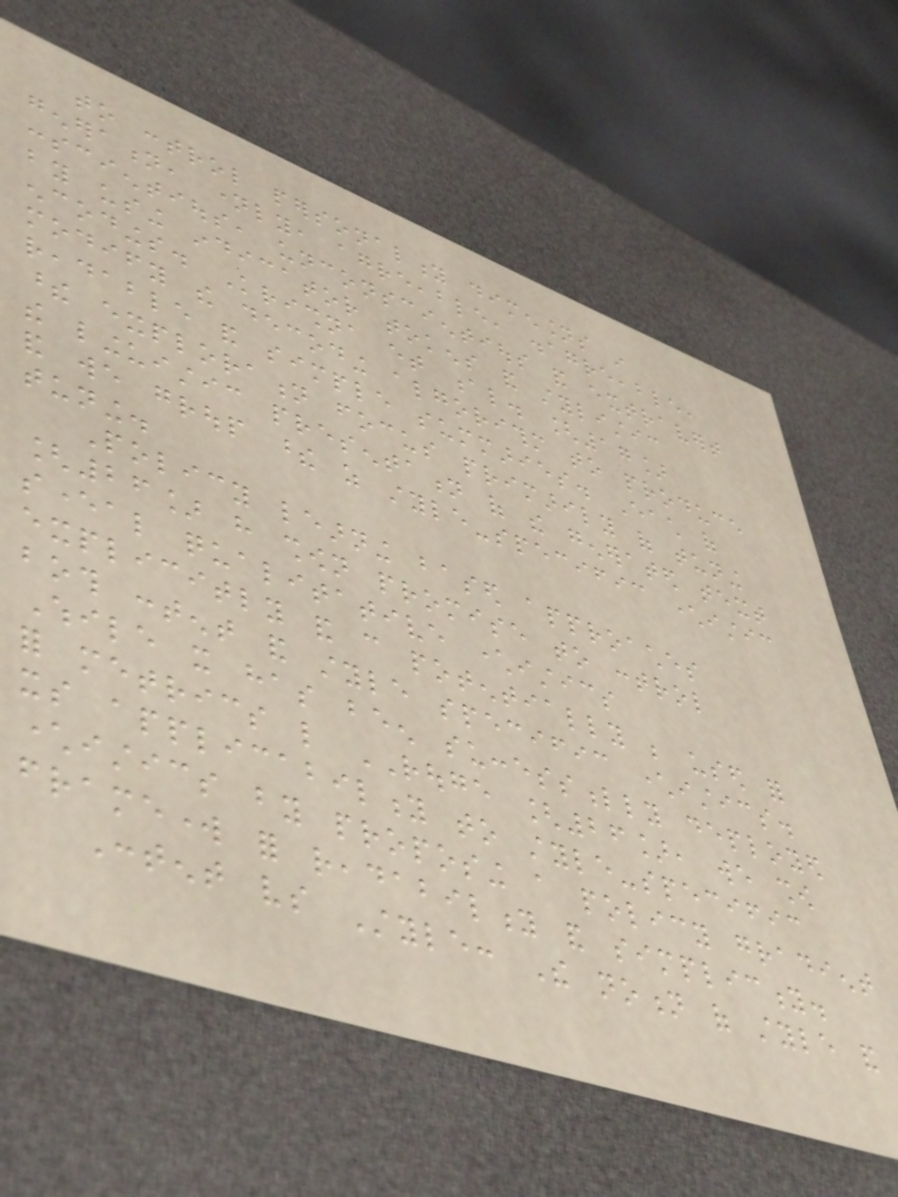to control personality dimensions in
generation, namely, agreeable, disagreeable,
conscientious, unconscientious and extravert
by using indicator tokens and stylistic
encodings. Krishna et al. [17]
modify the decoding algorithm to produce
readable and simple summaries. Each of
these exploration focus primarily of tuning
the linguistic presentation of the generated text
and we group these as style-specific characteristic
tuning.
Policy learning based approaches
[26] have shown promise to control
several qualitative characteristics
explicitly and can potentially be used for
both content and style specific characteristics.
While it has been successfully deployed
for metrics like ROUGE [26], we show
its applicability to style-specific
characteristics by proposing a policy gradient
framework for readability and simplicity.
Content vs Style: The notion of style and
